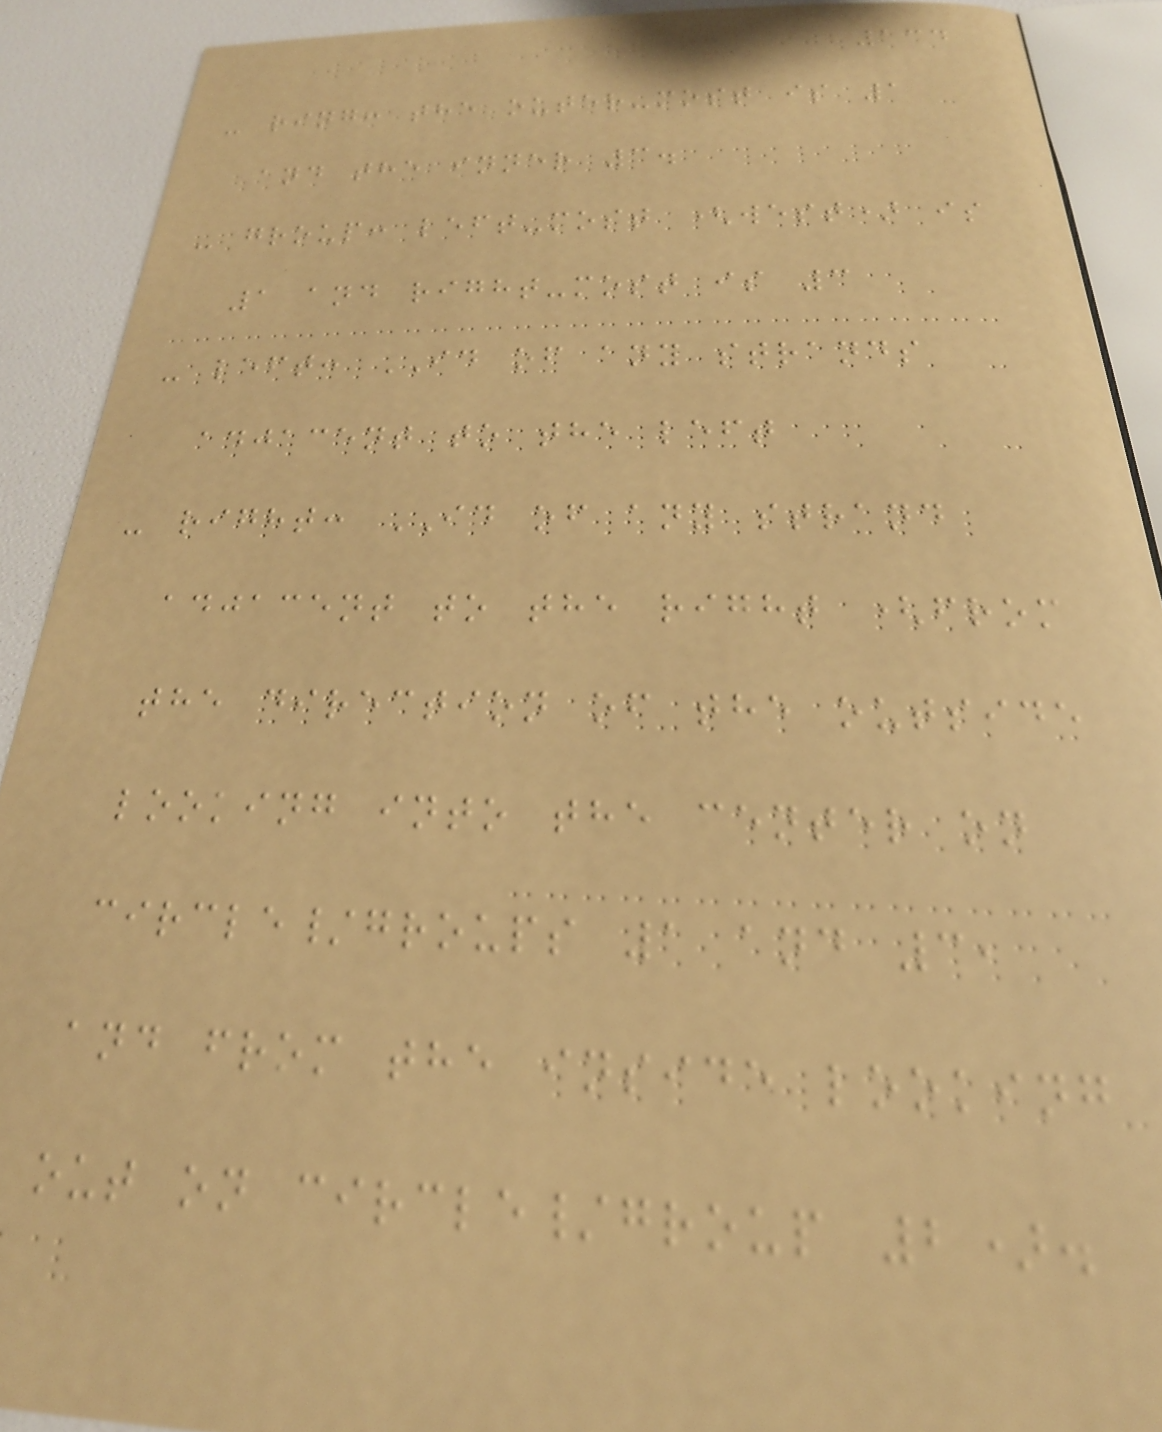134
- ring: the outer-most is 1
and the inner 3.
- group: left-most (west) is
1 and right-most is 3
- left: ID of any strands
adjacent to the left
- right: ID of any strand
adjacent to the right (from
the direction of the outside
looking into the center on
circle/groups 1 and 3,
and from the inside looking
out on circle/group 2).
